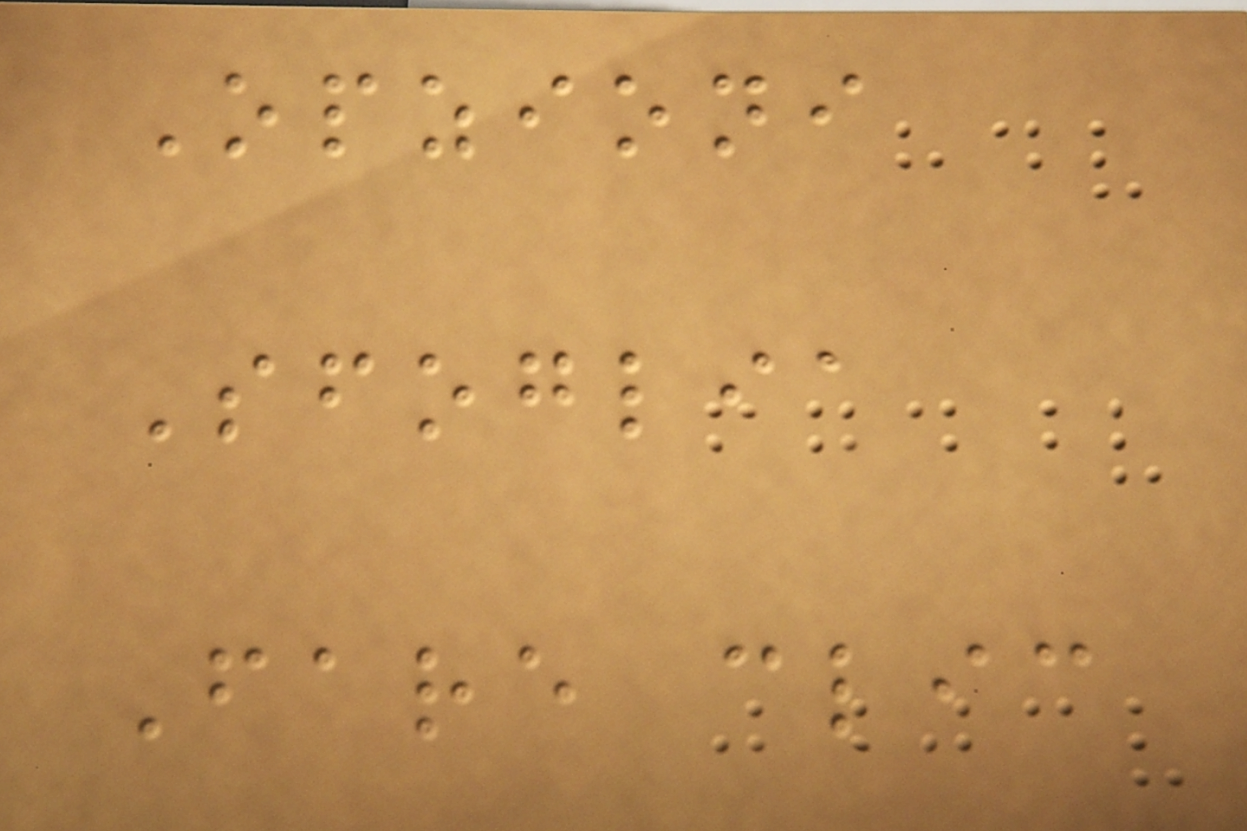Opzioni
Sfoglia
Fare clic
